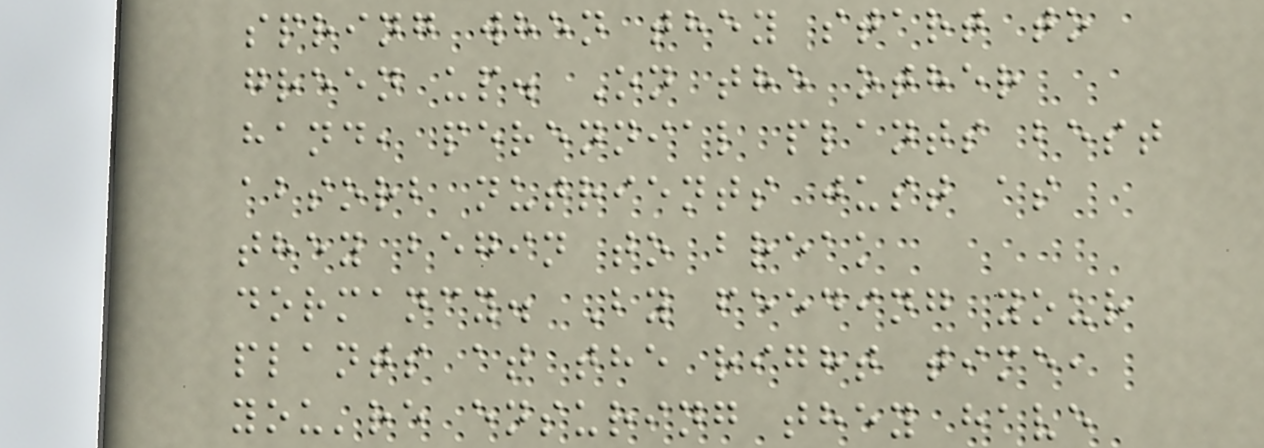spring when they start to
green up. On the other
hand, perennial plants best
absorb nutrients just as
they begin to break
dormancy. By feeding your
plants at the right time,
you're ensuring they have
